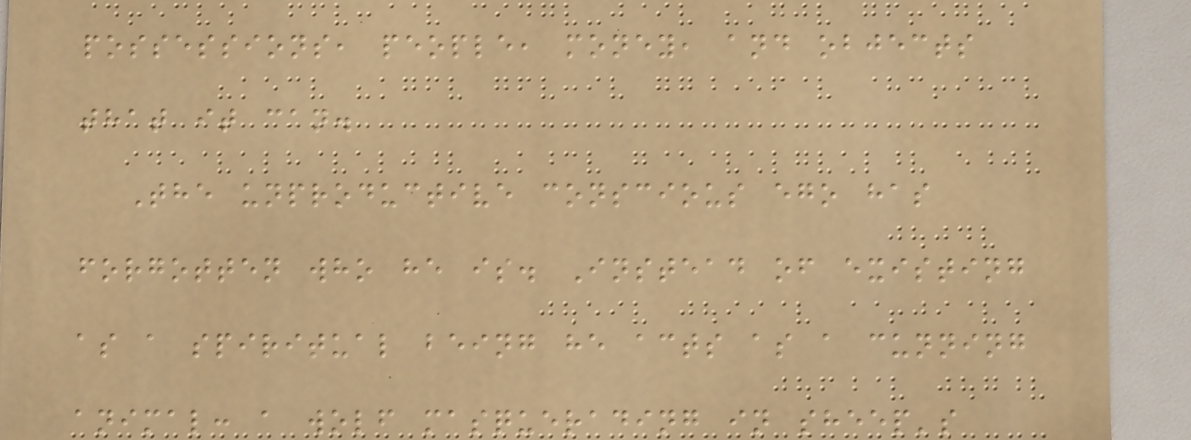possessions, people, money, and objects
that it can.
The unproductive conscious ego has
forgotten who he is. Instead of existing
as a spiritual being he acts as a cunning
animal: a wolf masquerading in sheep's
